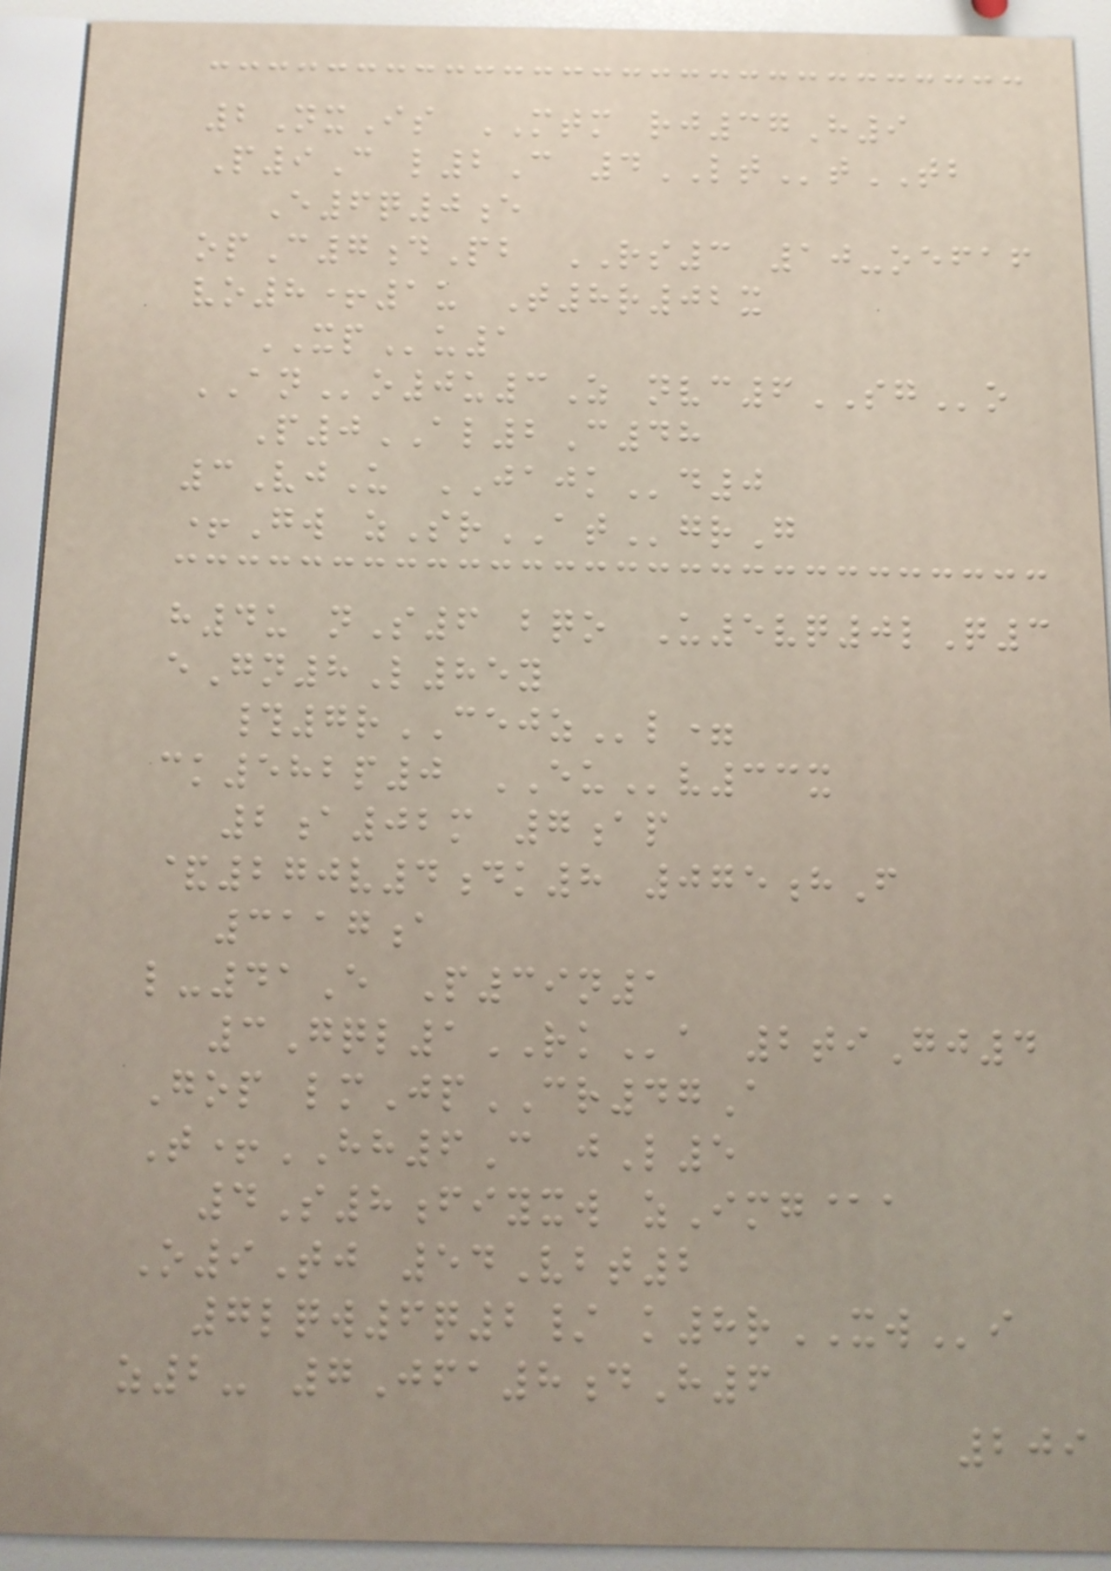2NxIs MTM rj37H9
P9C l2C 4LTtTB
E6q0e
opC7dPb RS3 10-oefaf
vo8+1u T8r02x
XPu1
ANo0u3Z nvc6SGo
P0AL2C48
3VjU JAJKd0
+Gw zSrATgrG
h4u nS6 bqo U5vq0lQ3
eGn8L85y
#7rCEJZl=
ck582p0 EUv33x
2a02m 7ap
&270v4dk8 075hF
3117a
l-41E P39n1
3Gql1RKa 2tiGj4
Gop lmJpCR47A
T+HH6C jL5
4S8fiyxw zImg@a
O9Tj 54Vbt2
7lqw6q2/ k8rXWi
z2- 7Jfa8dH6
209
